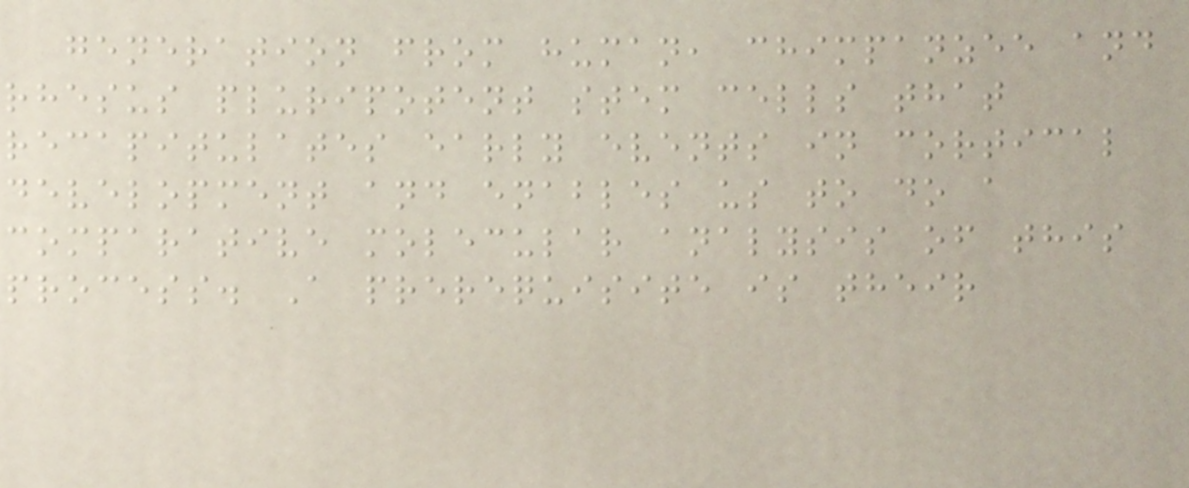generation from human, chimpanzee and
rhesus pluripotent stem cells that
recapitulates early events in cortical
development and enables us to do a
comparative molecular analysis of this
process. A prerequisite is their
